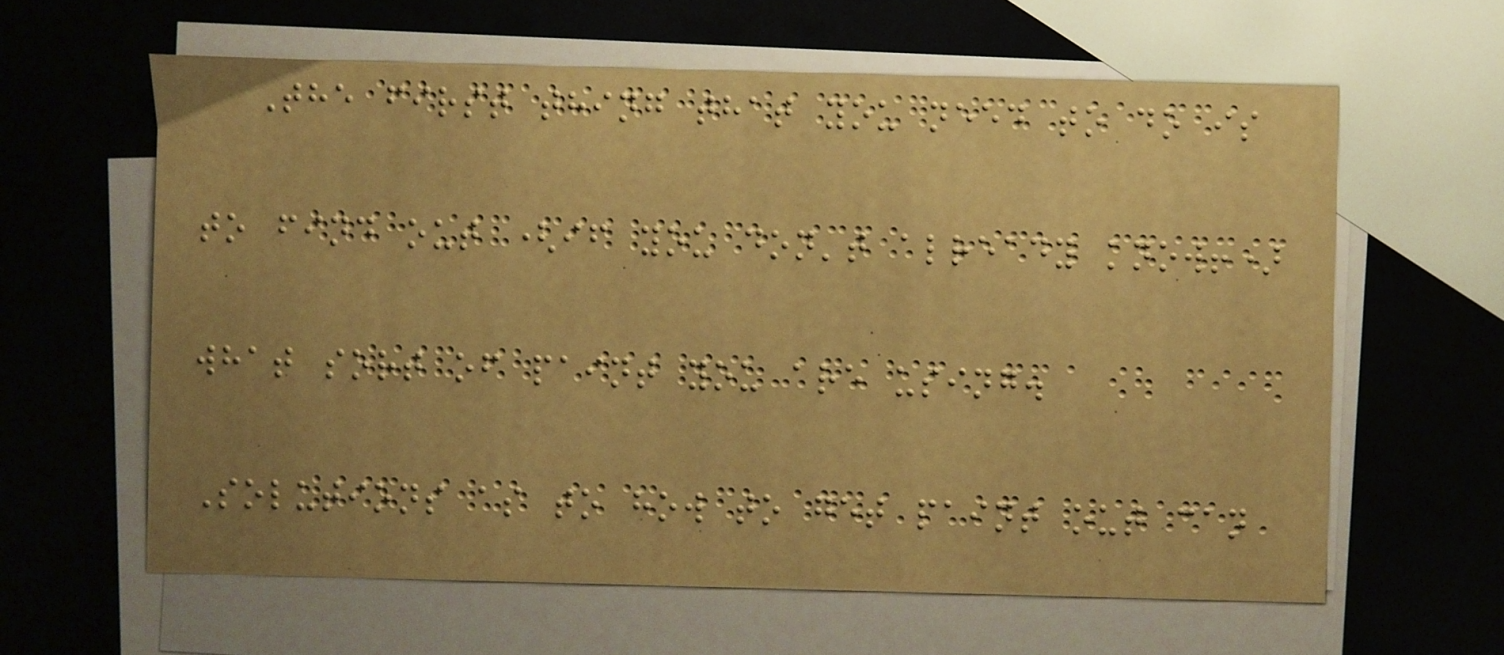The first thing that you need to do is
to find out (if you don't already know!)
what sort of paint you are using.
Solutions as to how to get paint out can
